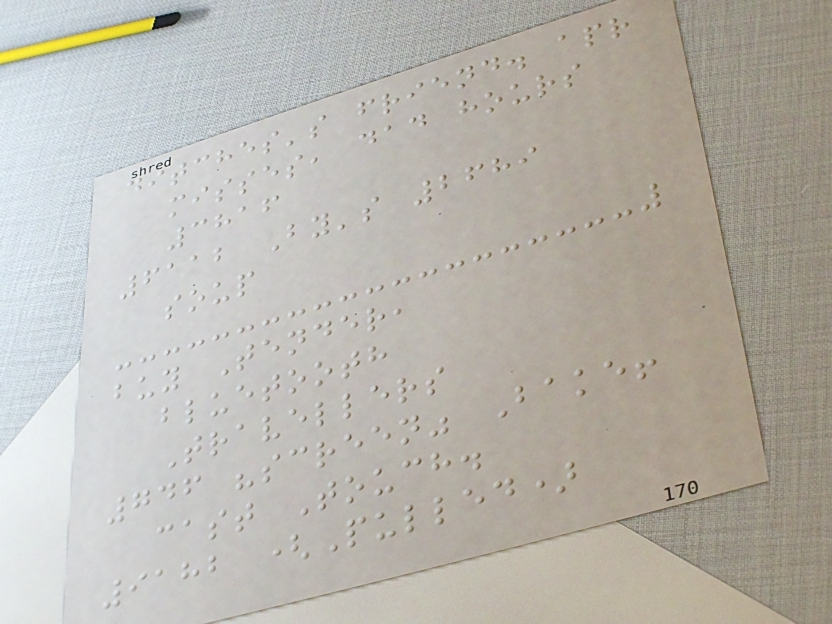ditches's friend. apr
misses, dad hours
3816
6112 By's 2689
soup
buy Tender,
bluetooth
Travellers
746 "screen" Bake!
cast Touch.
9182 (Pulled)
